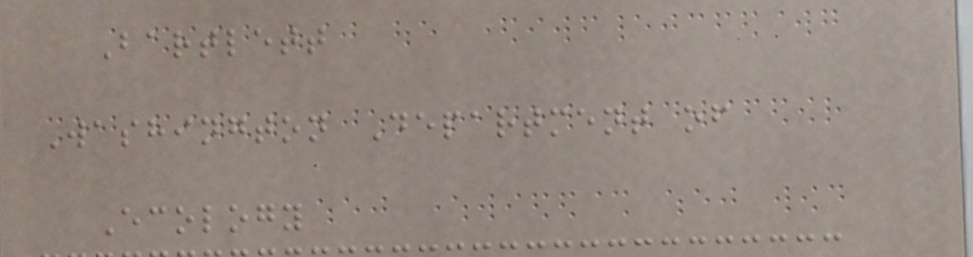Bartlett
Washington Department of
Ecology
